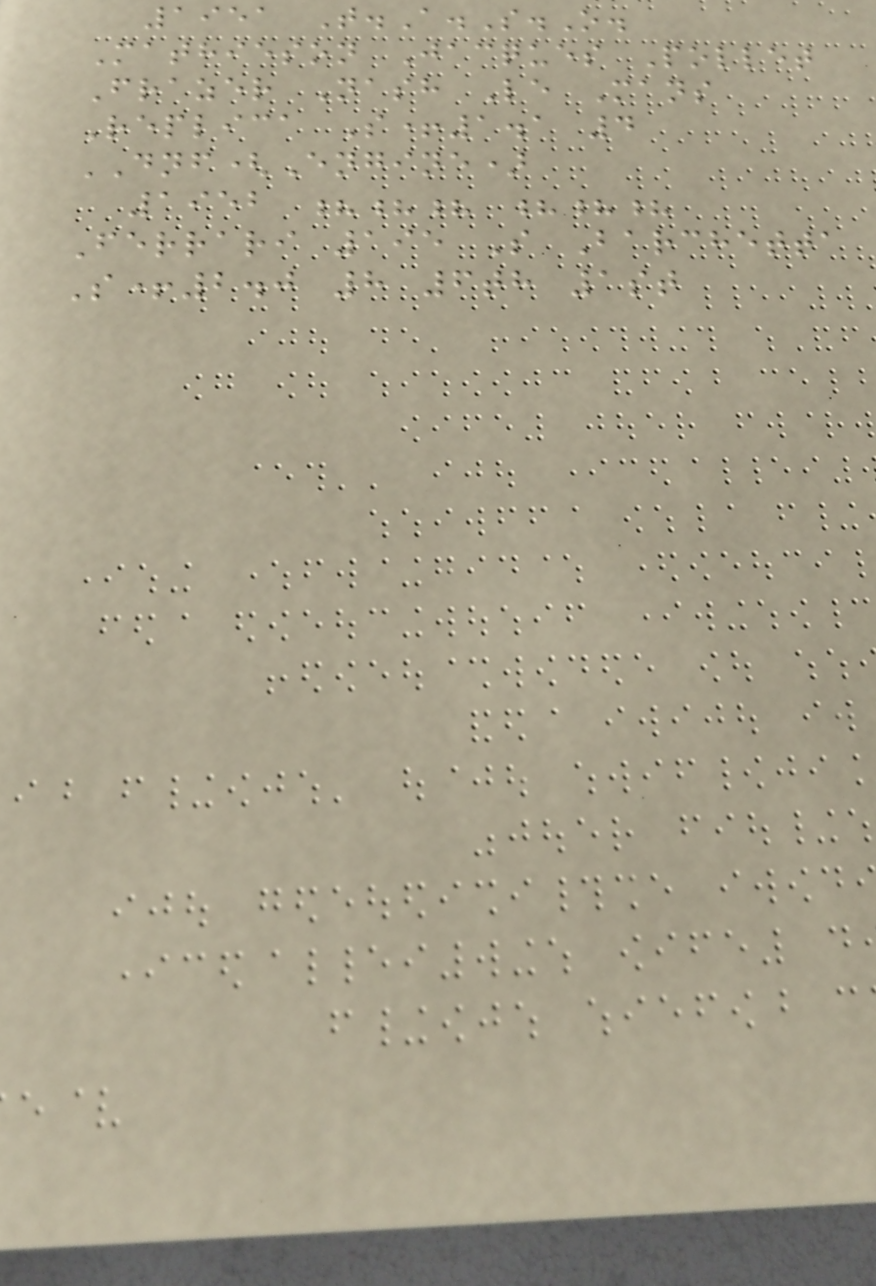1951 T.A.S.O.
Mathieson Jacques Pollet
Frazer Nash Le Mans
Replica S+1.1 4
DNF(Engine)
1952 ??? ???
Ferrari 195 S Barchetta
S+2.0 8 6th 1st
